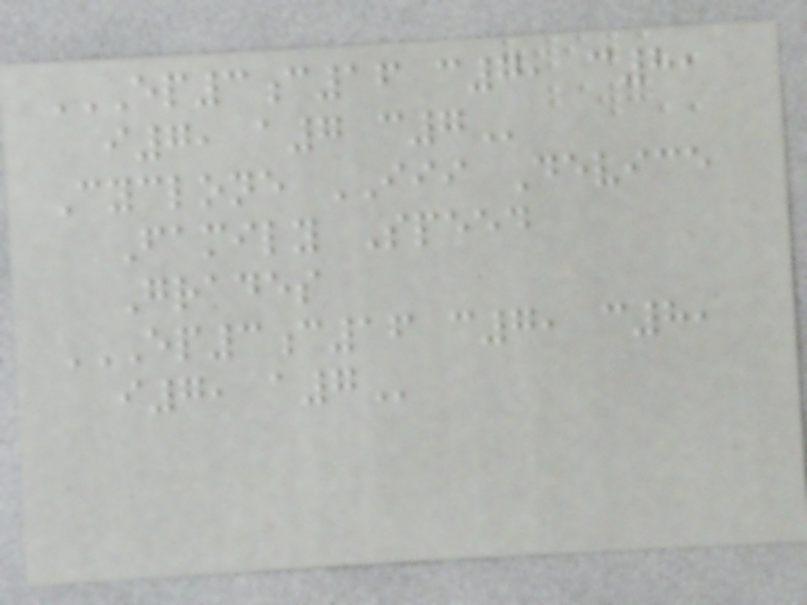EP3C16 C7, C8,
I7, A7 C7
Cyclone III Device
Family Speed
Grades
EP3C16 C7, C8,
I7, A7
